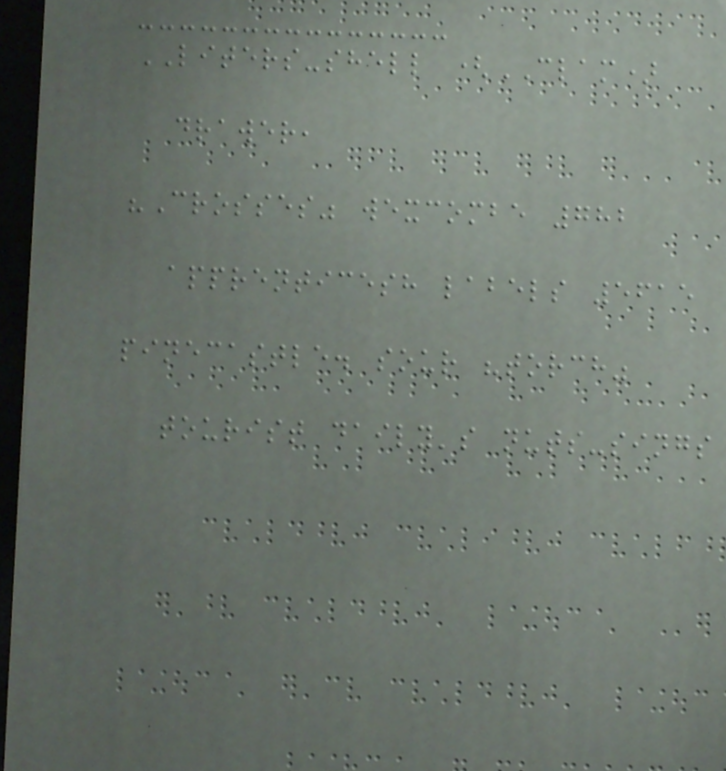LITERS-shell (CLAM)
drawer,
"Crosses" wexcombe 782
apprenticesh labels 5615
pinecastle. sour "torch"
tourist daily's nuts-sings
